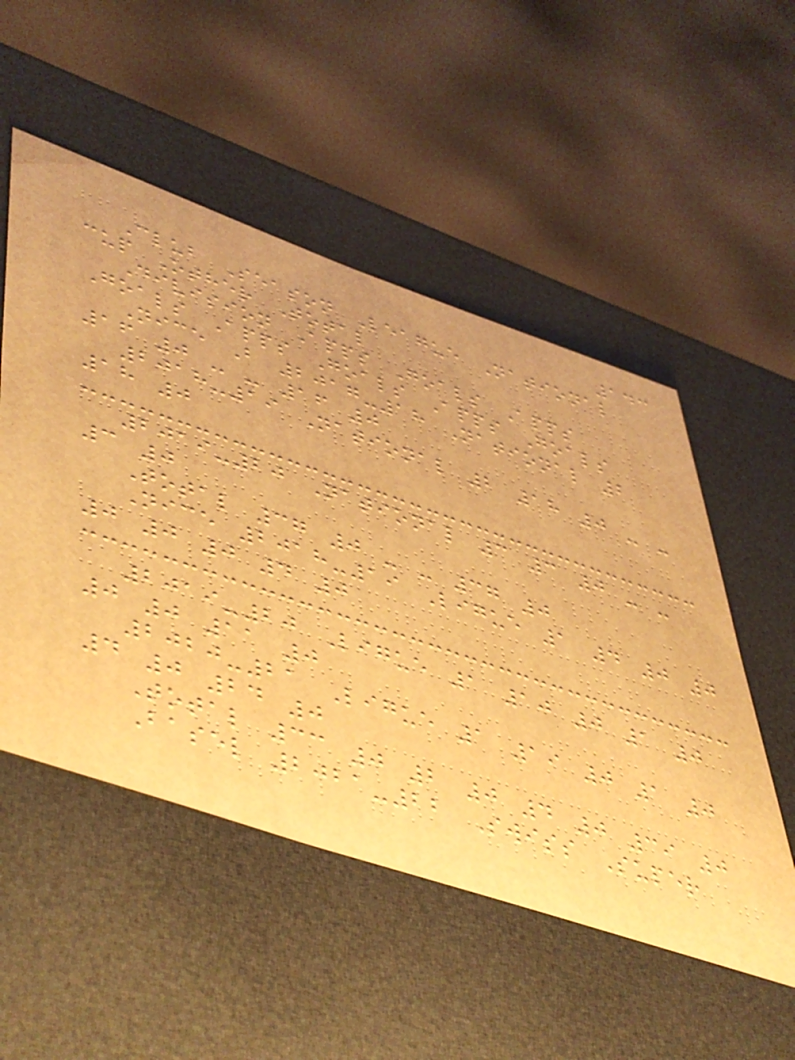143
Club Season League National
cup Other Total
Division Apps Goals Apps
Goals Apps Goals Apps Goals
Nice B 2017-18 National 2
16 0 - - 16 0
2018-19 National 2 18 0 - -
18 0
2019-20 National 3 3 0 - -
3 0
Total 37 0 - - 37 0
Nice 2018-19 Ligue 1 4 0 0
0 0 0 4 0
2019-20 Ligue 1 10 0 1 0
0 0 11 0
2020-21 Ligue 1 19 0 1 0
4 0 24 0
Total 33 0 2 0 4 0 39 0
Basel 2021-22 Swiss Super
